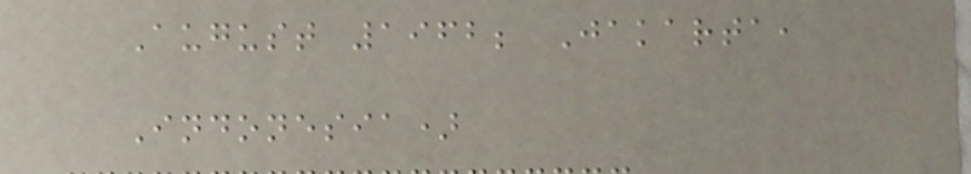August 1962; Jakarta,
Indonesia)
